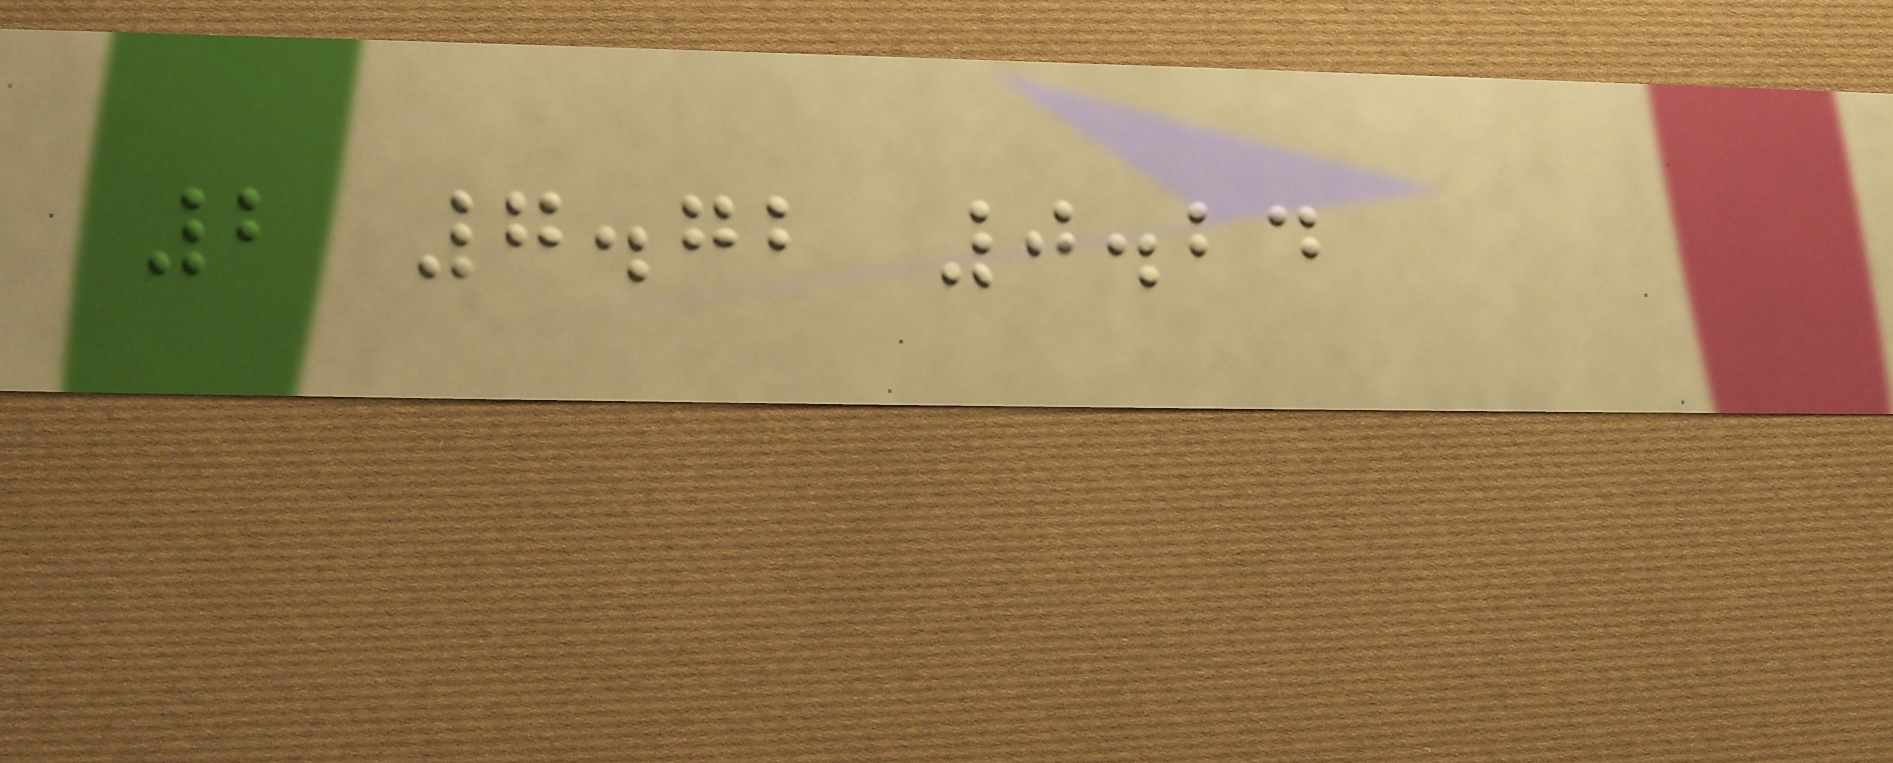2 7.72 0.24
